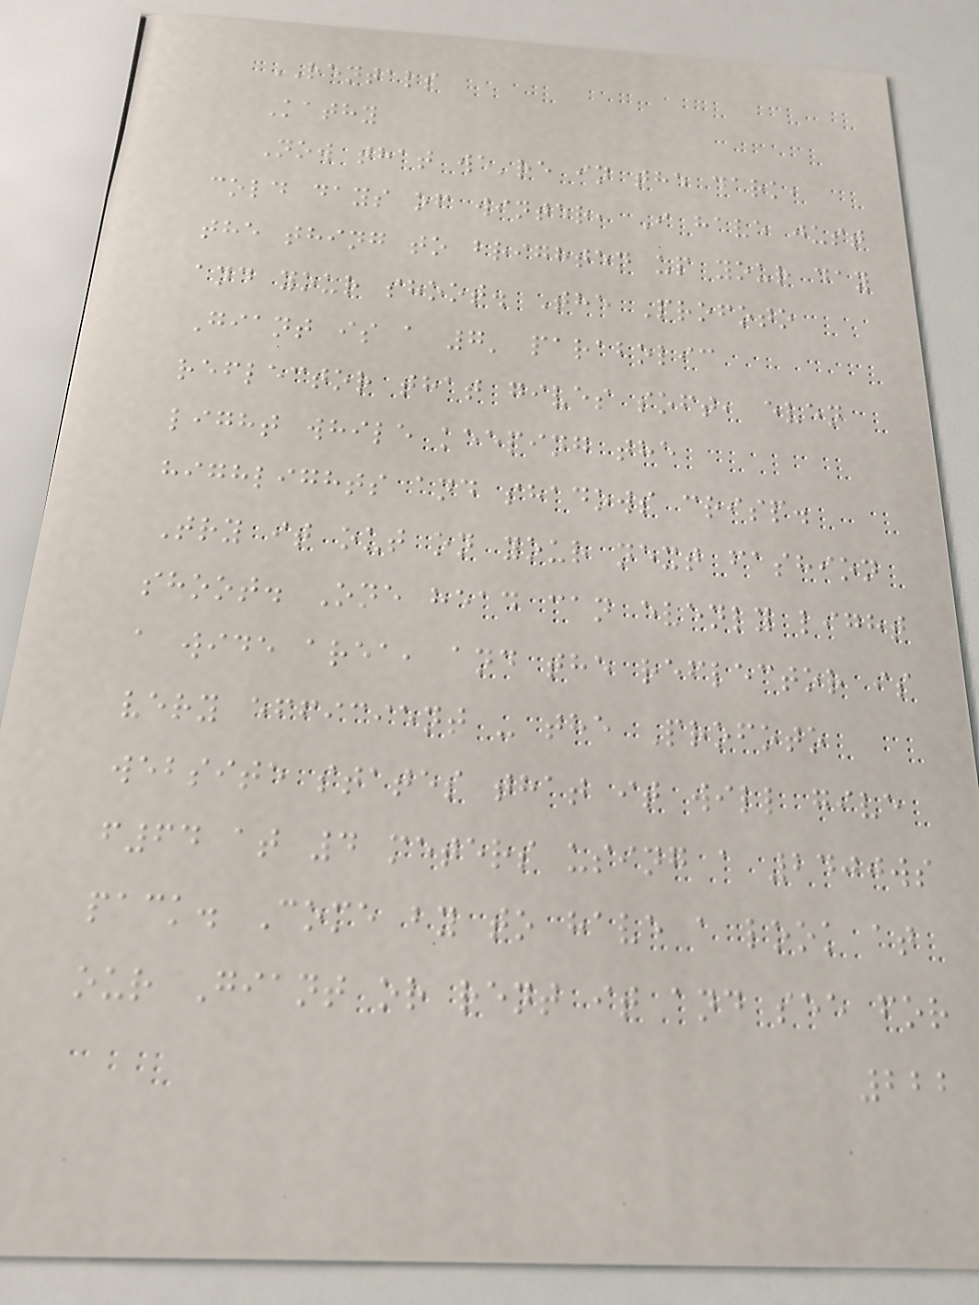RENTALS
Kathy
Now that we're in the dark,
cold days of winter, I have just
the thing to brighten up your day
and your shoot. The Profoto
Giant is a 7' parabolic
reflector that gives soft, even
light while keeping the
highlights and shadows crisp.
Try it out on your next fashion
shoot. One head can evenly light
a wide area, and the reflector is
very efficient - the Profoto
website states that it will give
f64 at 4 meters using a 2400ws
pack. Come by to have a look at
our Giant or rent it and see for
222
